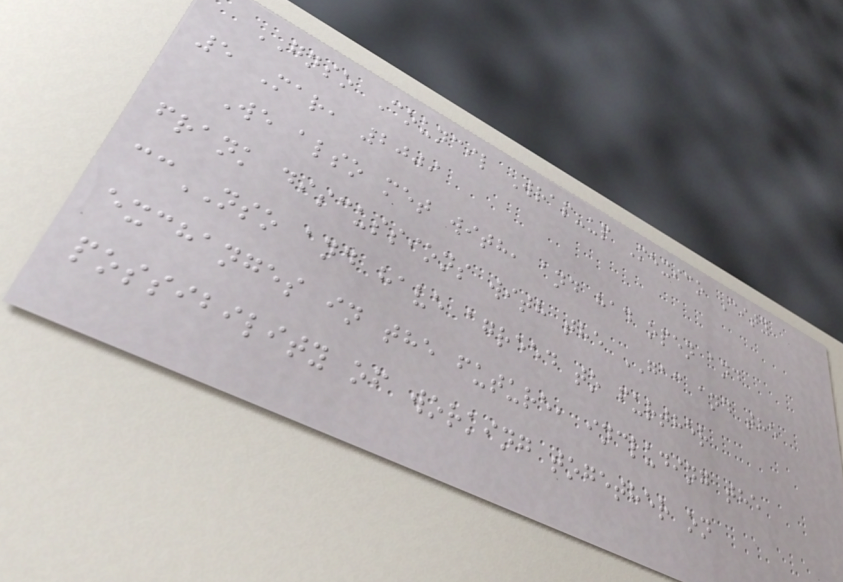GNSO Council Wrap-up Mexico City
5 Mar, 2009
We also met with, and had open and
frank discussions with the GAC and the
ccNSO and have agreed to further
exchanges in the future, including the
possibility of working together on
